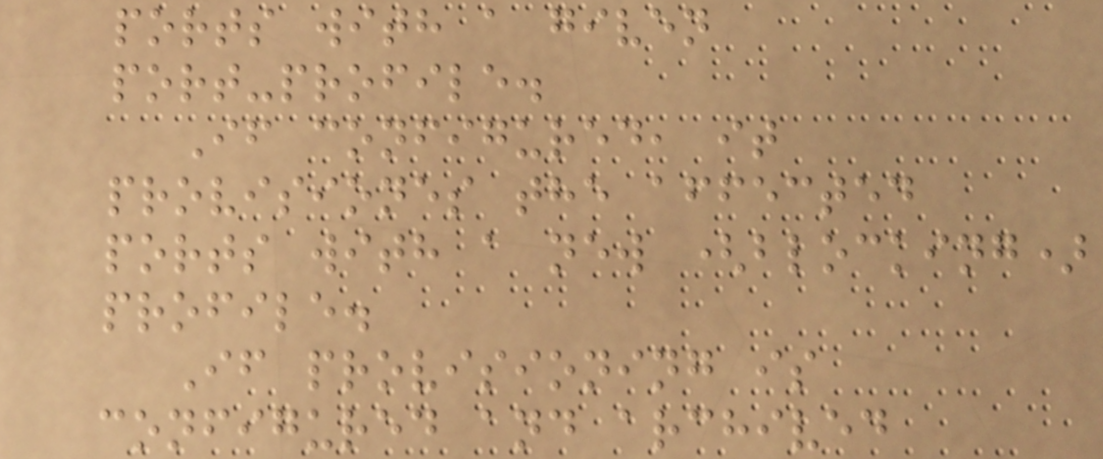ports with a given
port-profile.
If configured, it
provisiones the affected
ports with a new (blocking)
profile.
If provisioning is
configured and archived
